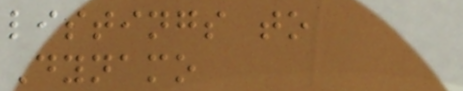listings to
Dynamo
